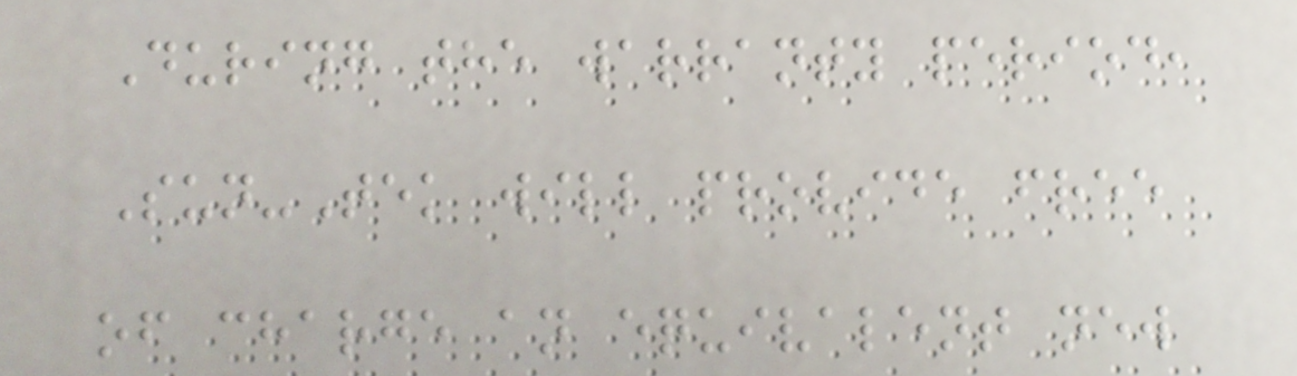During the warranty period,
Sun-Tek will provide free
of charge an equivalent new
